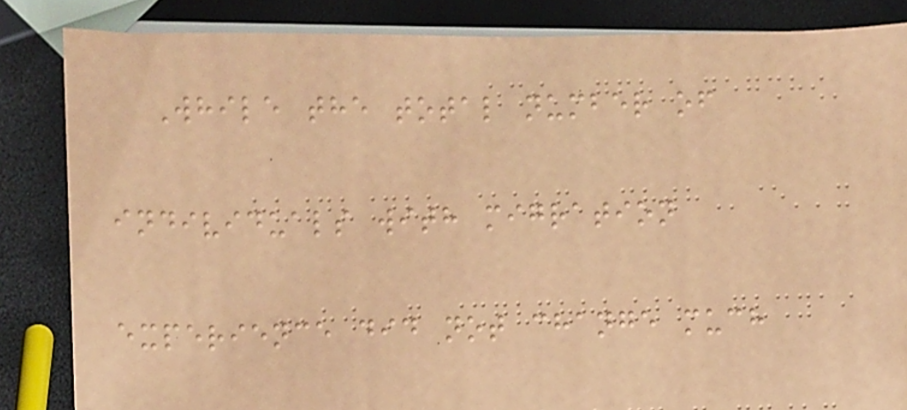While the total number of
individuals with migration
experience did not change much
